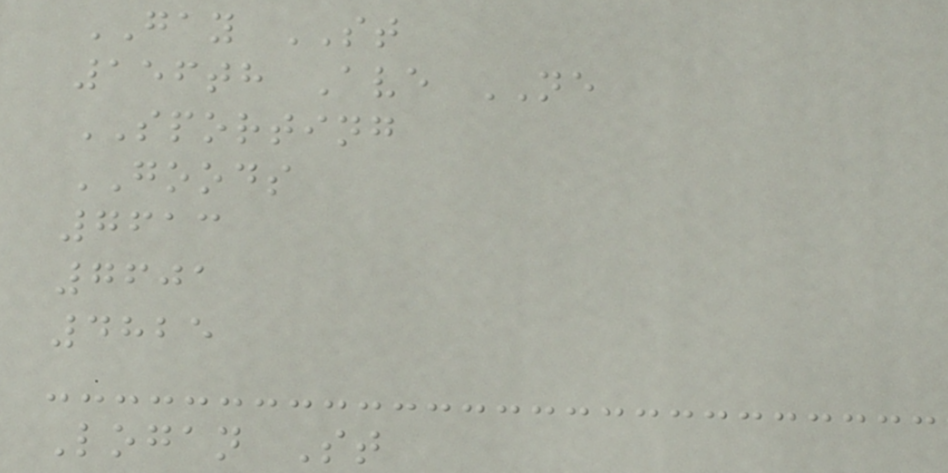GAY ST
156th Ave NE
SPORTING
GOODS
7613
7601
4825
Logan St
